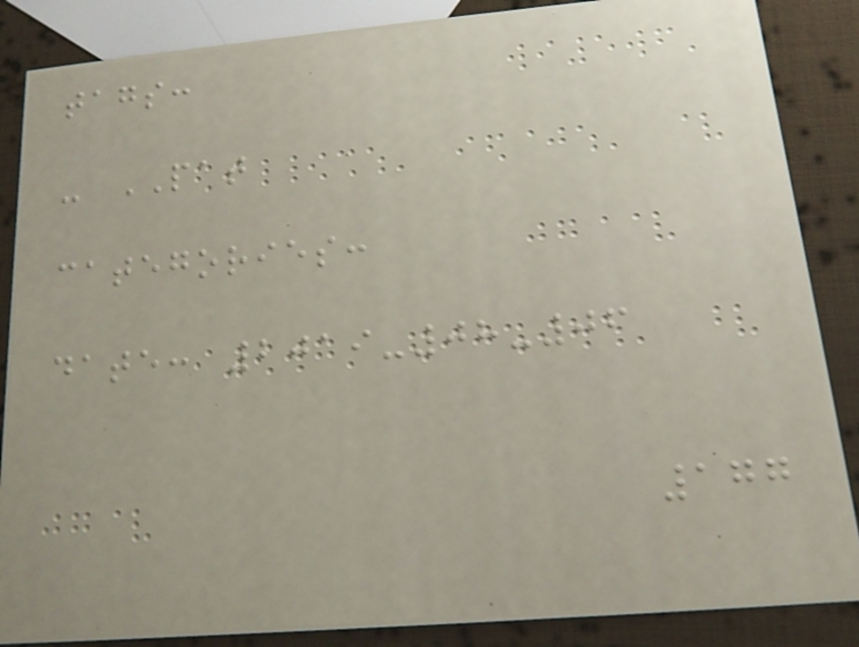tags:
- PAT
categories:
date: 2019-08-06
177
